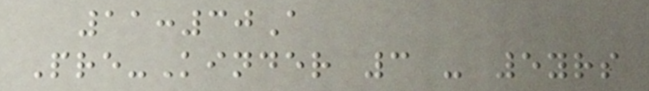11:30A
Pre-Kinder 3 - 5yrs
